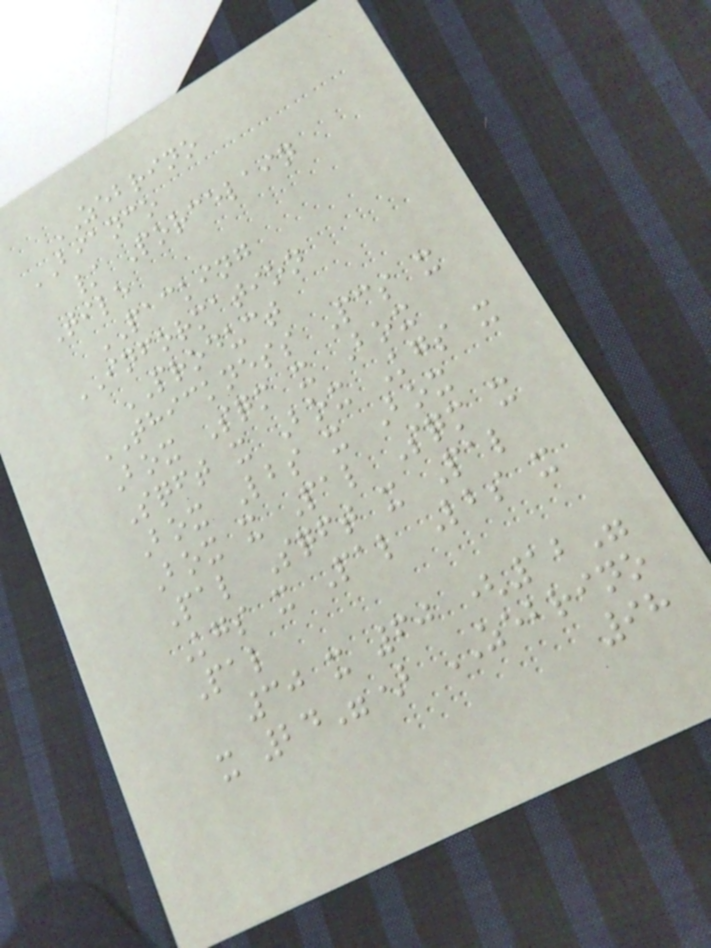ZEBRINO
BIANCO
/ Porcelain
Tile
PACKING
INFORMATION
PRODUCT
THICKNESS Pcs x
Box Sqm x Box
Sqft x Box Kgs x
Box Lbs x Box
Box x Pal Sqm x
Pal Sqft x Pal
Kgs x Pal Lbs x
Pal
30 x 60 (12"
x 24") ZEBRINO
98
